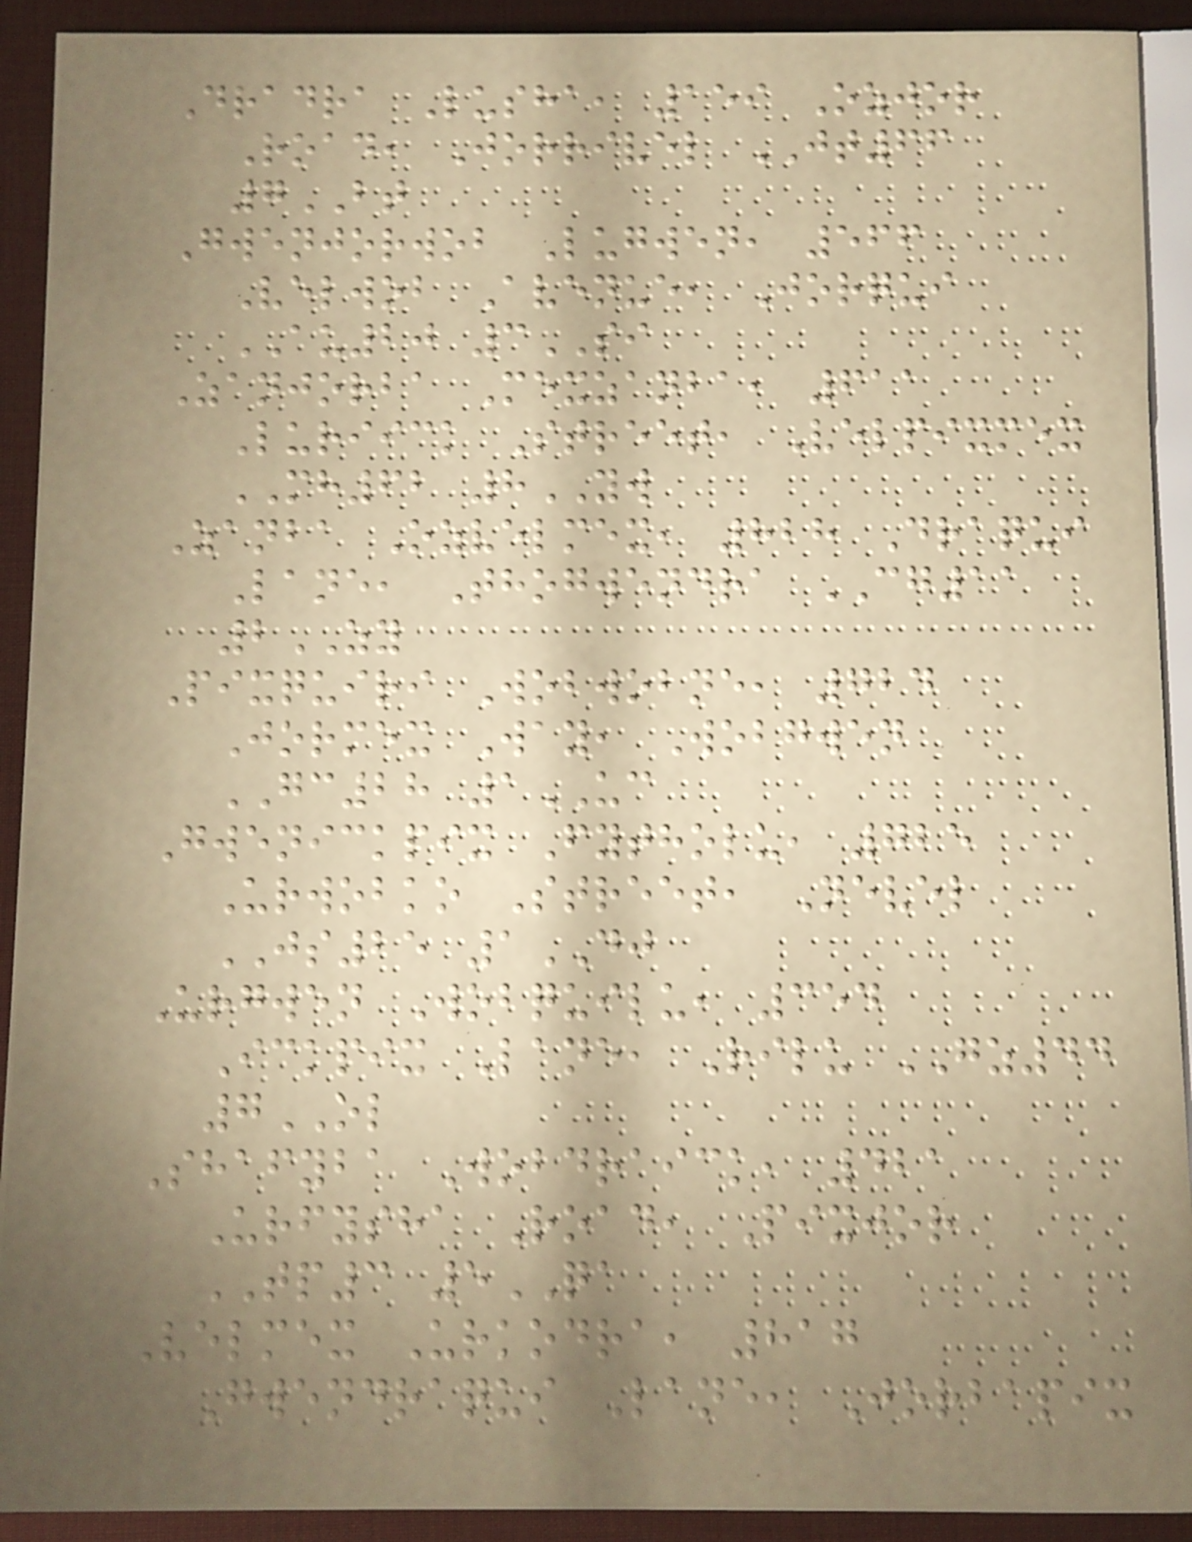Dradra Lusha, 159 Ozjor
Road, Jorrivel JT66
7BT
Gwenjorwob Lugwen, 566
Velwob Avenue, Jorqui
AU20 3SI
Zanjorba Mexzanba, 611
Luriick Street, Velpixmex
MH62 8YW
Zanba Ozvelmex, 828 Draqui
Lane, Thogwendra CG11
2ZY
Pixquiri Wobwobne, 724
Jormex Way, Wobgwen
GC28 1UC
Gwenickpix Fytholu, 725
Urwobko Street, Nevel
JS25 1DJ
Urgwen Wobquilu, 354
Ickpix Lane, Rilu GZ44
7OL
Shafyba Wobdraick, 421
Urfysha Road, Pixjor
TP3 5QA
Velmex Urkodra, 817
Gwendraqui Lane, Jorbapix
